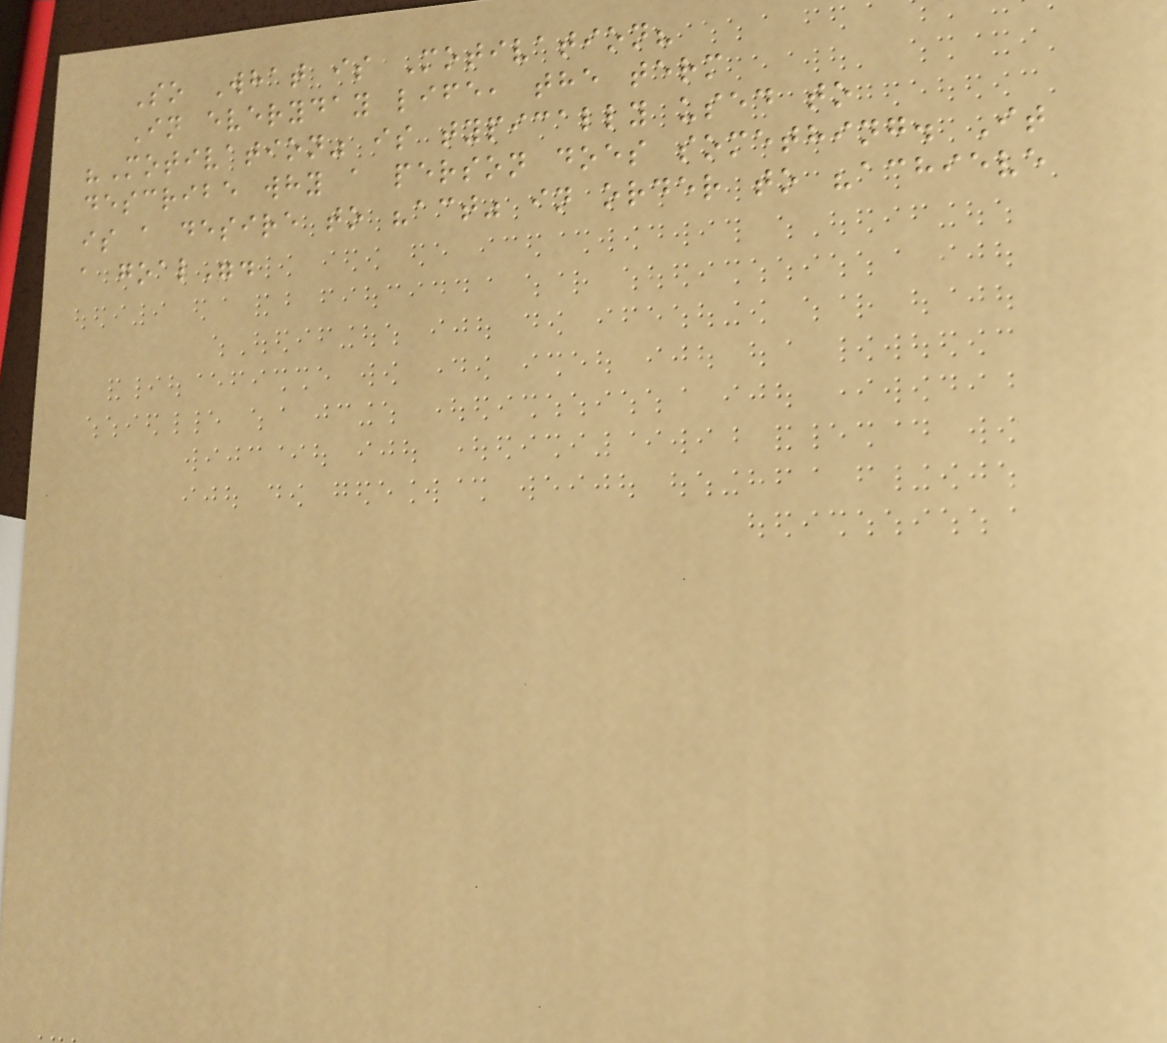So What is Motivation?
In everyday life, the term
"Motivation" is typically used to
describe why a person does something. It
is a desire to "act" in order to "achieve
a goal".
